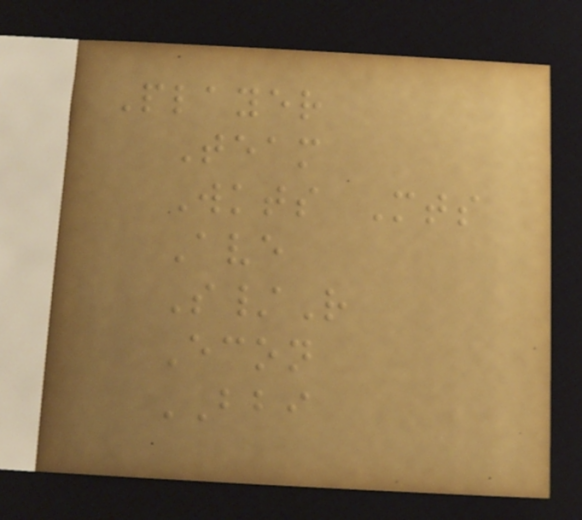Player
Team
Wkts Mts
Ave
S/R
Econ
BBI
